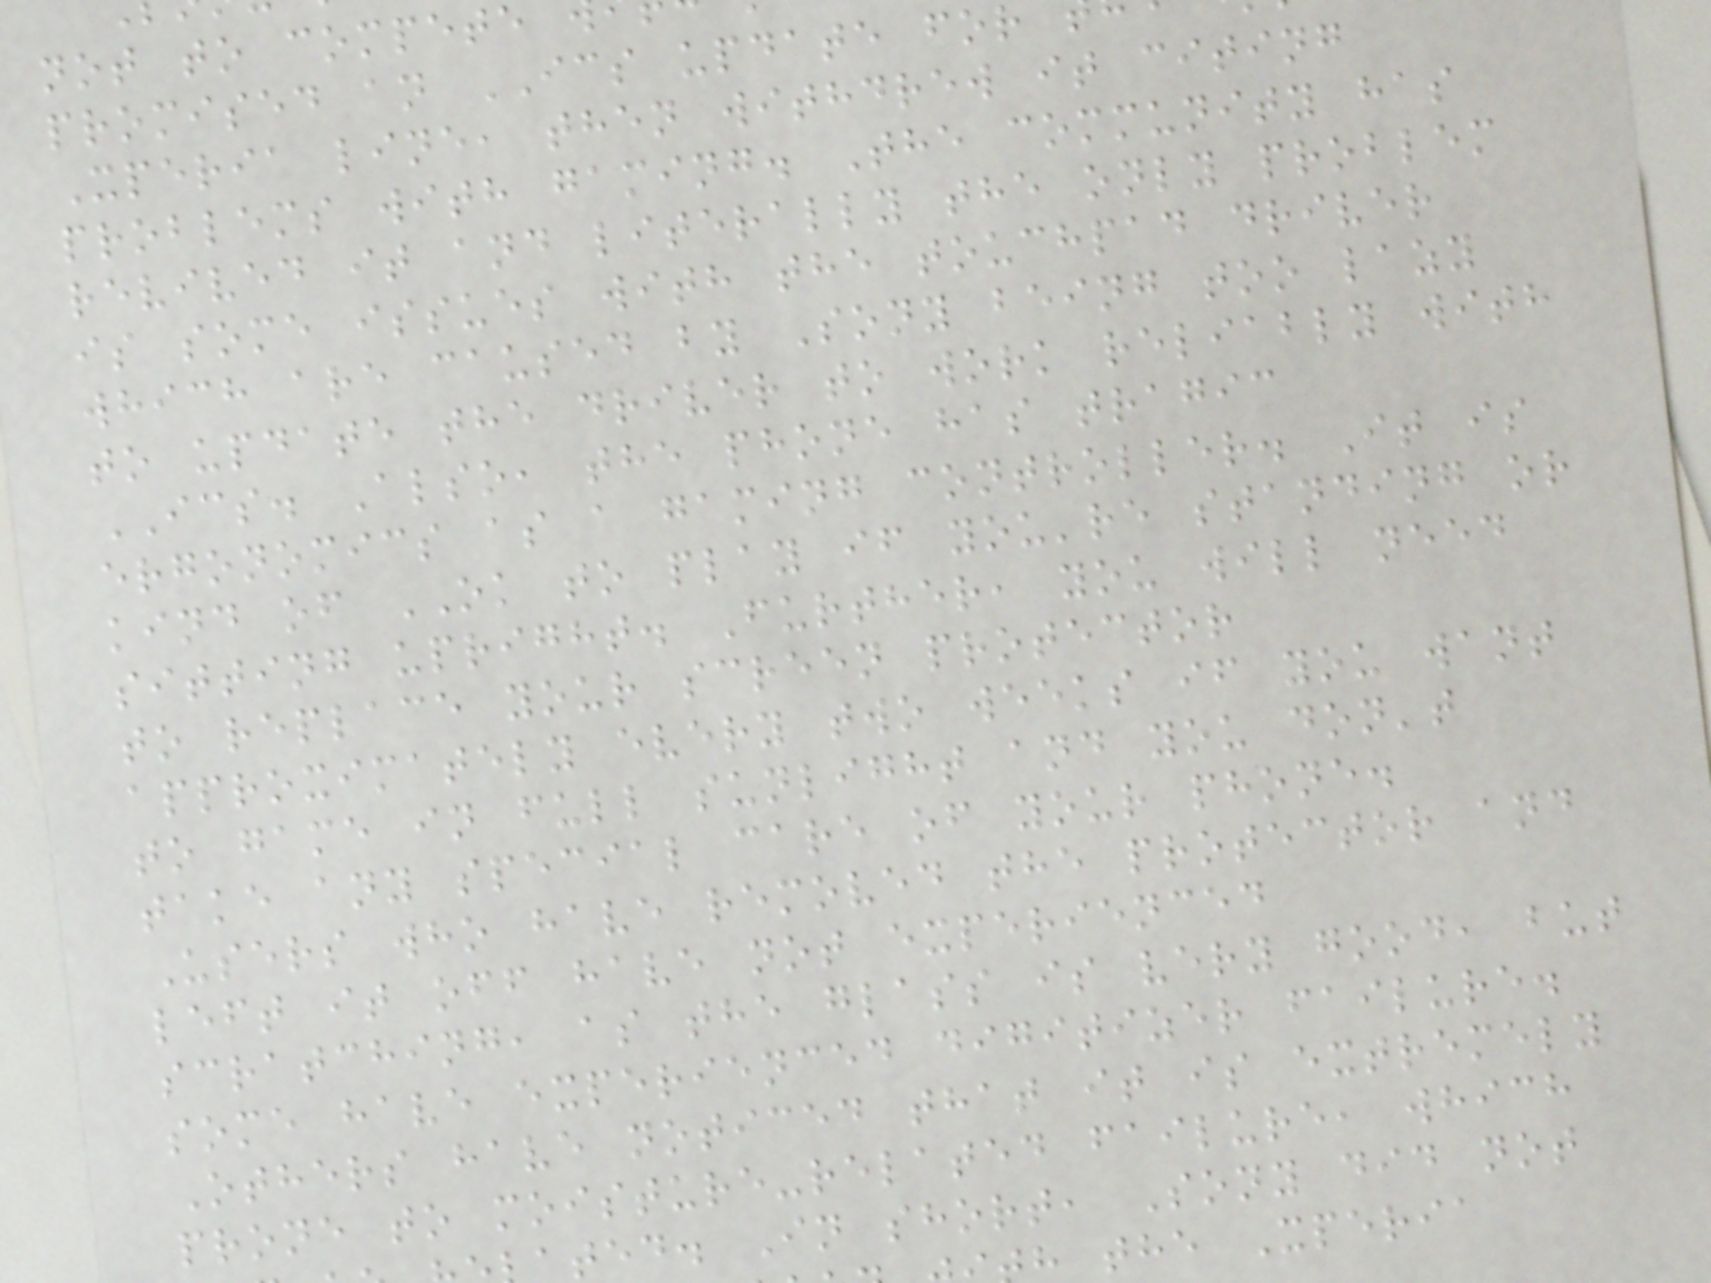not to compete
promised an ICS update for
Xperia line, then withdrew it citing
problems with gaming. The community has
revived it and literally the only problem
is some issues with the touchpad driver
which are caused by Sony being too lazy
to update the driver to work reliably with
ICS. Also, the phone has tragic
ergonomics as a gaming controller. It is
kind of OK to play if you're standing or
sitting upright. Further, you will need
to replace your screen protector
approximately every two weeks if you want
to game in full sunlight and you don't
take any special care of your phone.
Users who have removed the protector and
left it off have not experienced
scratching, as the glass is very good, but
some have experienced digitizer failure.
Others have noticed that it is extremely
prone to moisture-related failure, which
ted. In short, Sony did not
the Xperia
